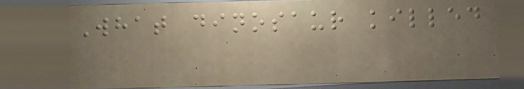What dinosaur killed
